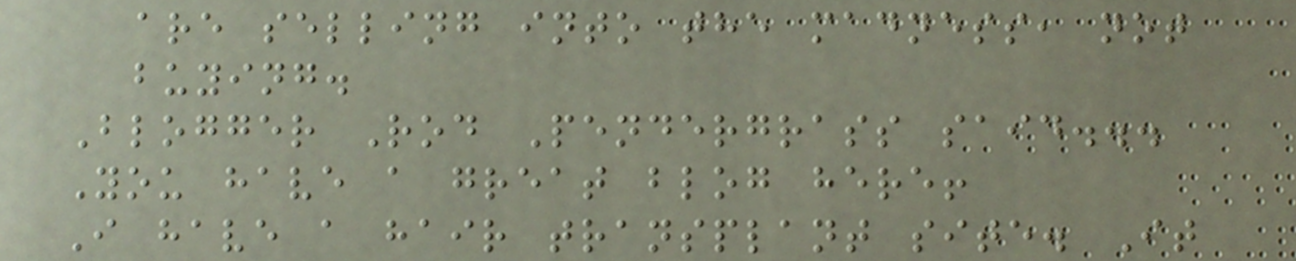are selling into the madness, not
buying.
Blogger Rod Pendergrass said...
You have a great blog here!
I have a hair transplant site. It
